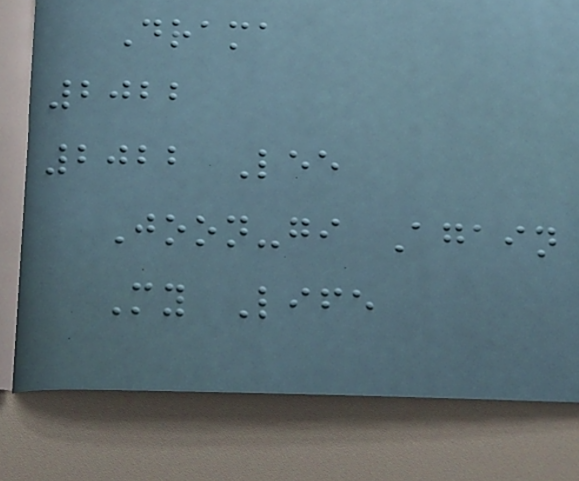Drama
2022
2022 Lee
Joon-gi Again
My Life
